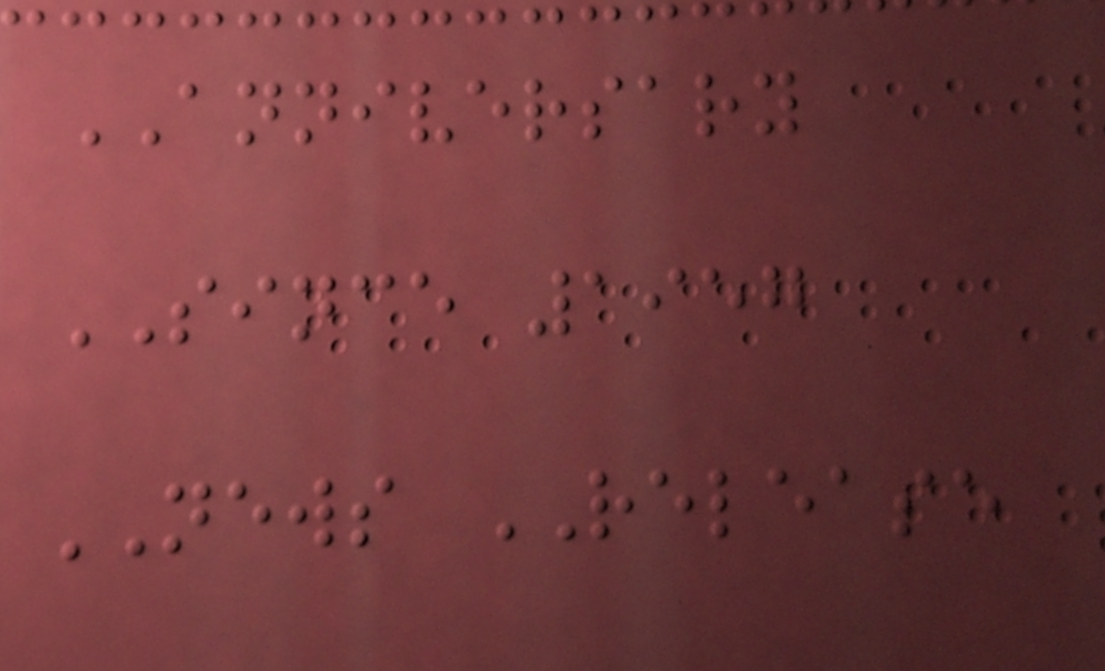ANNIVERSARY
SINCE 1957
NEWS RELEASE
